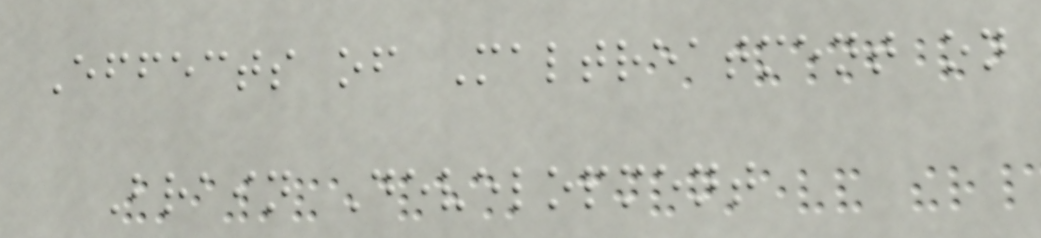Effects of Maltreatment on
Brain Development
